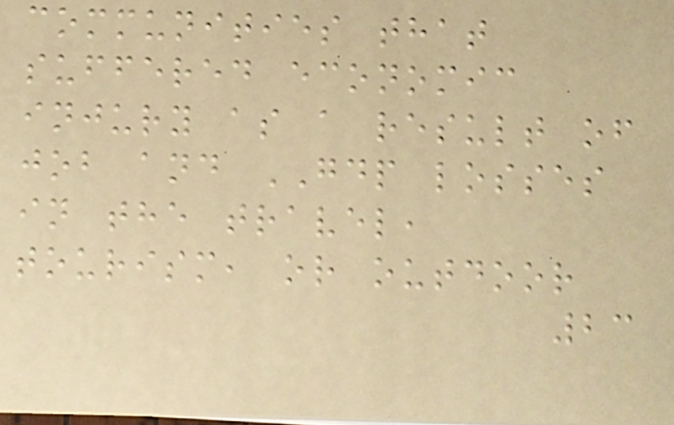communities that
suffered economic
injury as a result of
job and GDP losses
in the travel,
tourism, or outdoor
23
